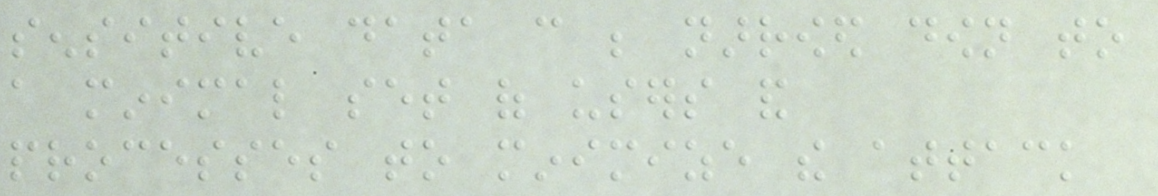sensitive data can be narrowed down to
a minimal set of users and
processes to minimize the attack
